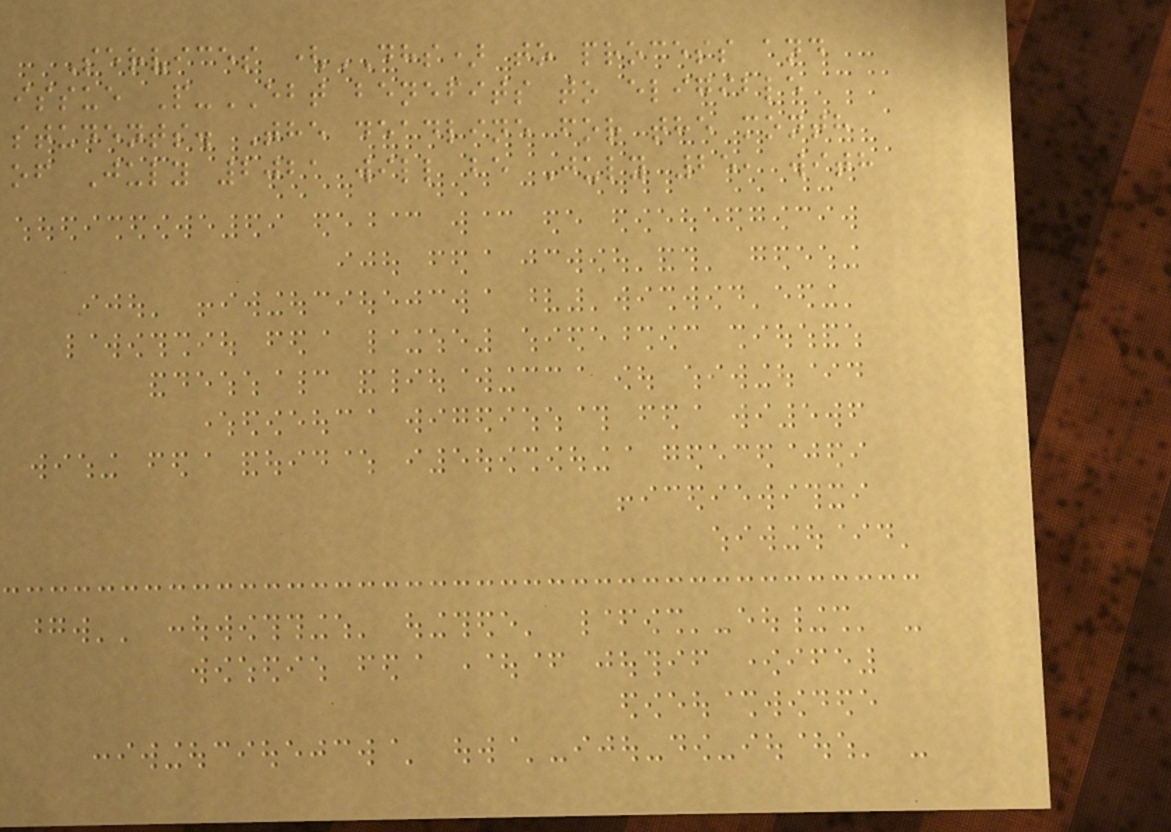Services (DHS) to process and
issue P-EBT benefits to eligible
students. The deadline for the month
of July 2021 will be July 25, with
